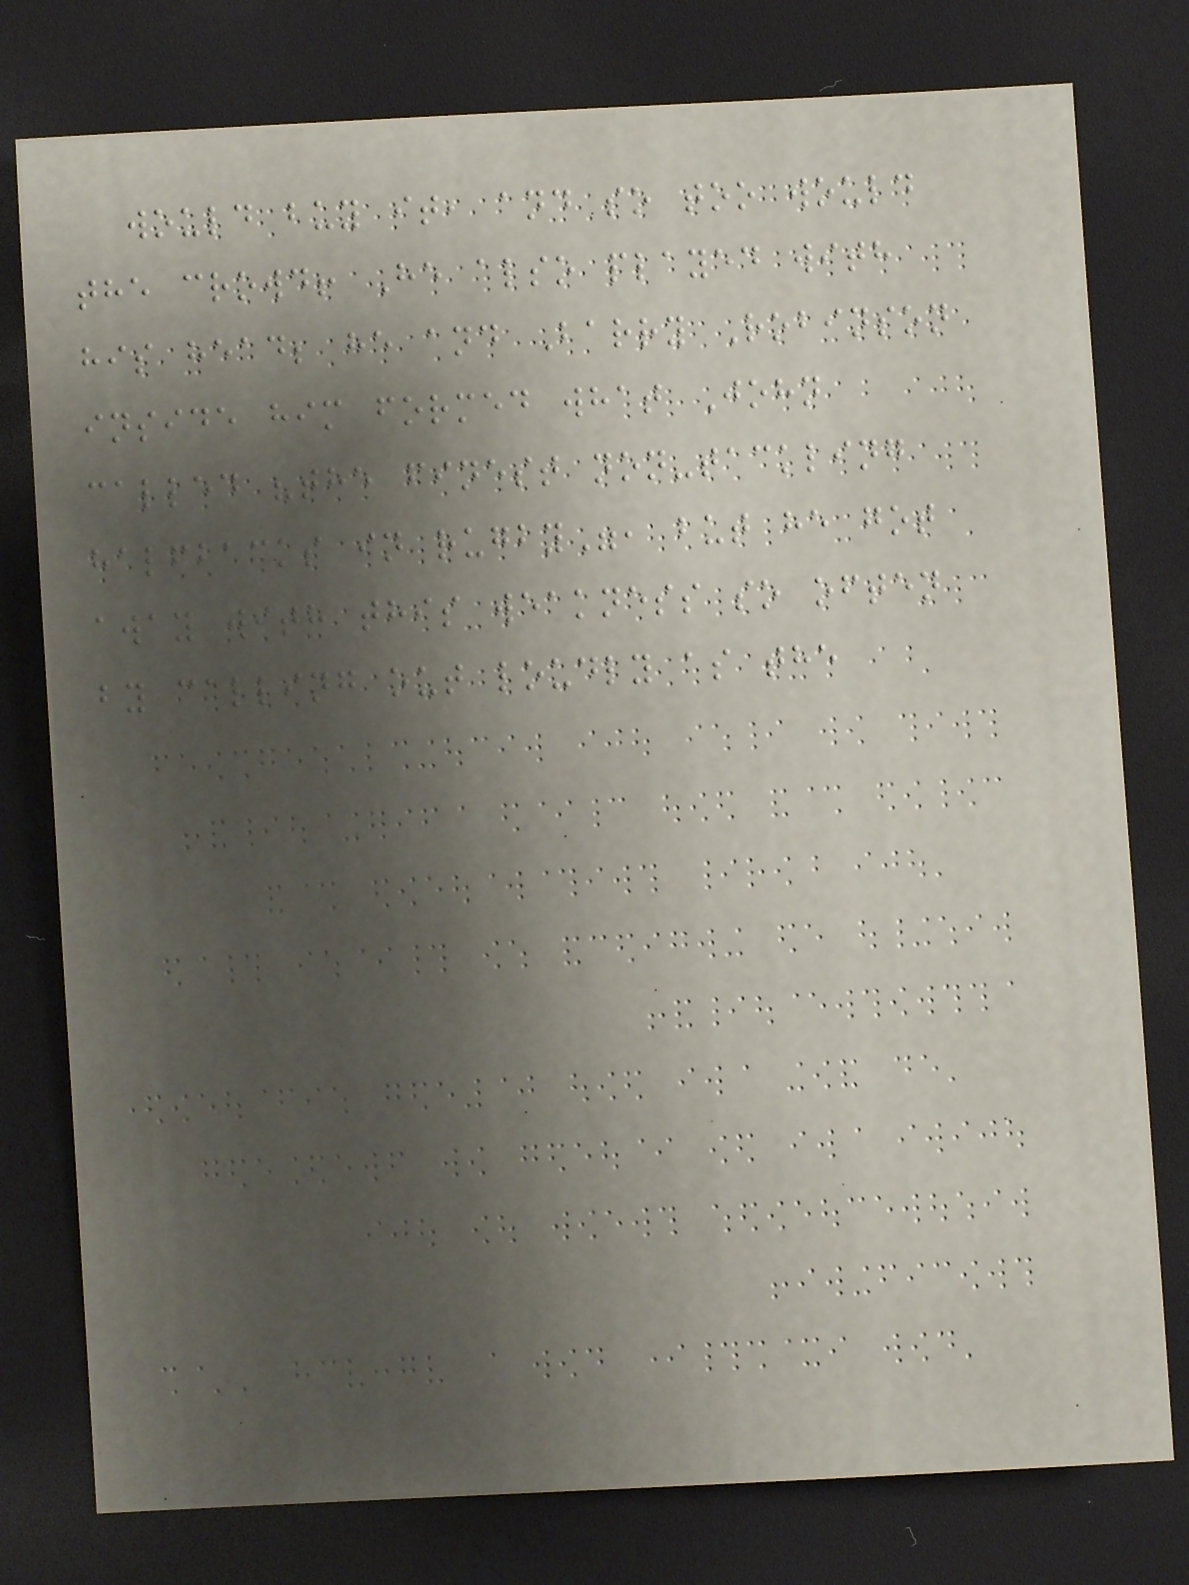would buy it, and so too would
the crowd! He also played with
his head; he and Barry Robinson
inside him formed what John
called "the finest non-tackling
halfbacks in rugby", but he got
away with this weakness so often
by calling out loudly as the
